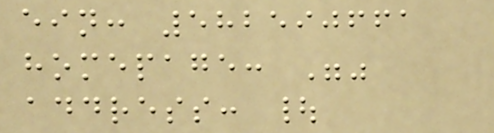ein: 582590661
homepage: ""
address: |
